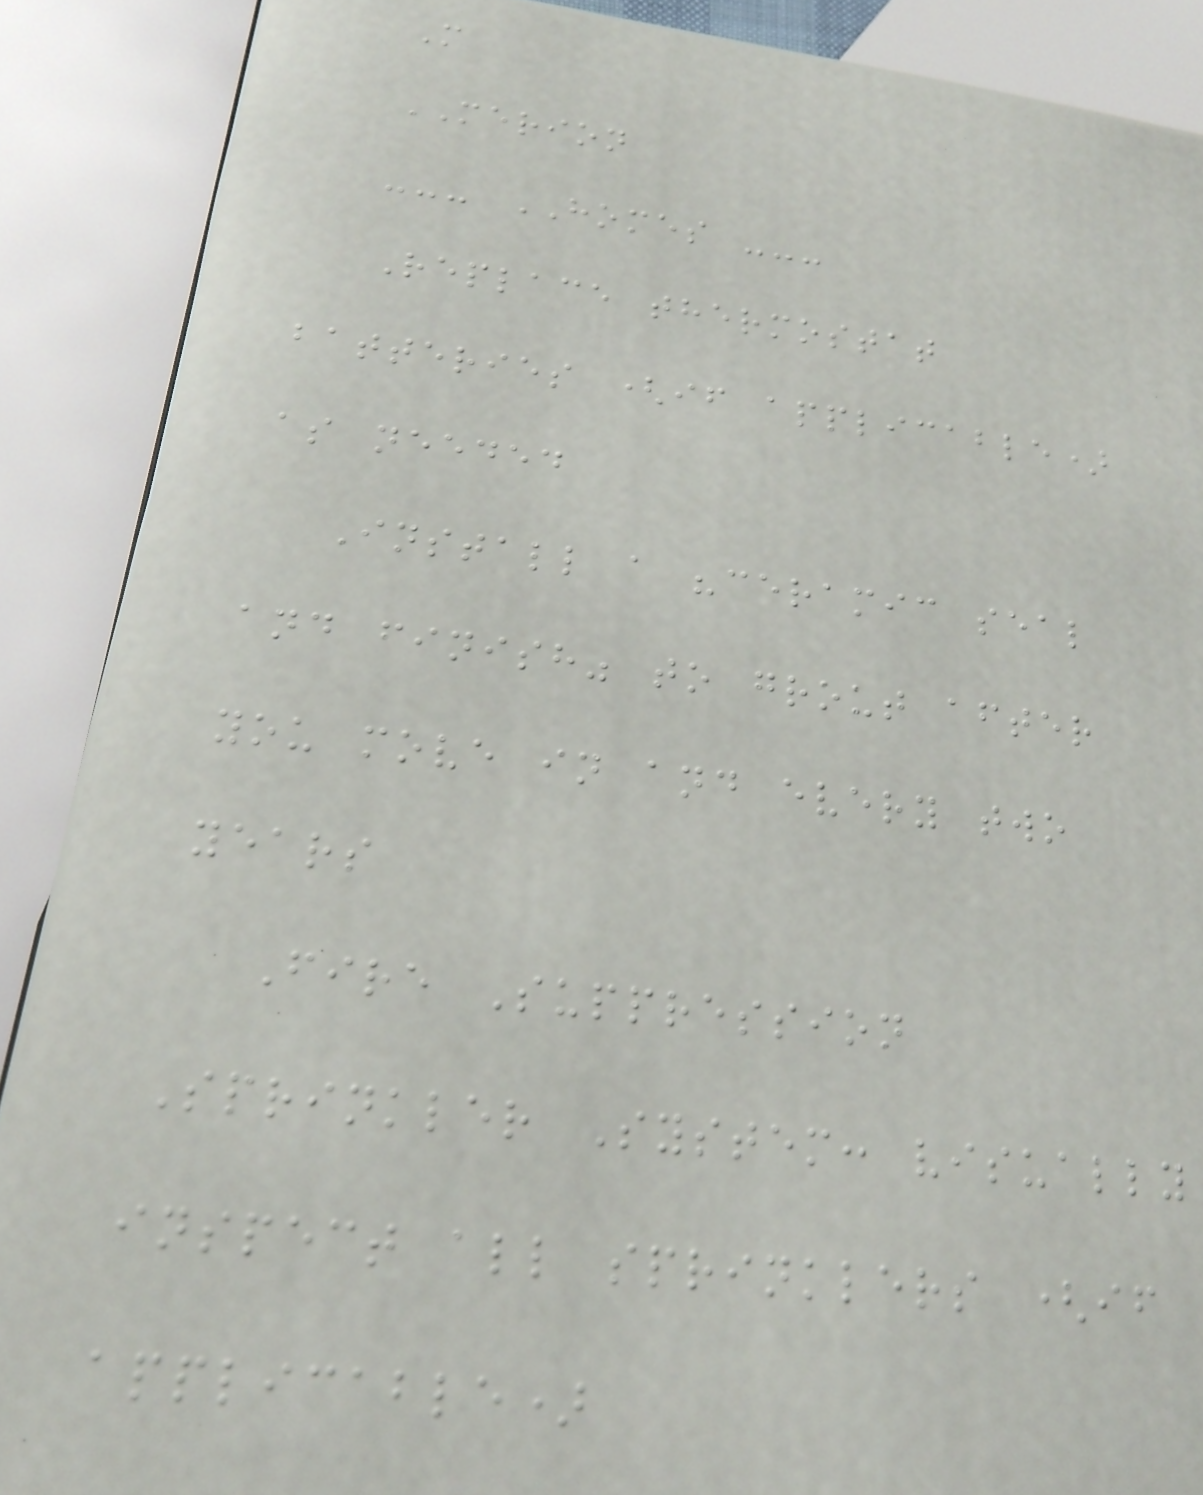M
MERION
--- HOMES ---
Replace thermostat
batteries (if applicable)
as needed
Install a "ceramic seal
and finish" to grout after
you move in and every two
years
Fire Suppression
Sprinkler System: visually
inspect all sprinklers (if
applicable)
